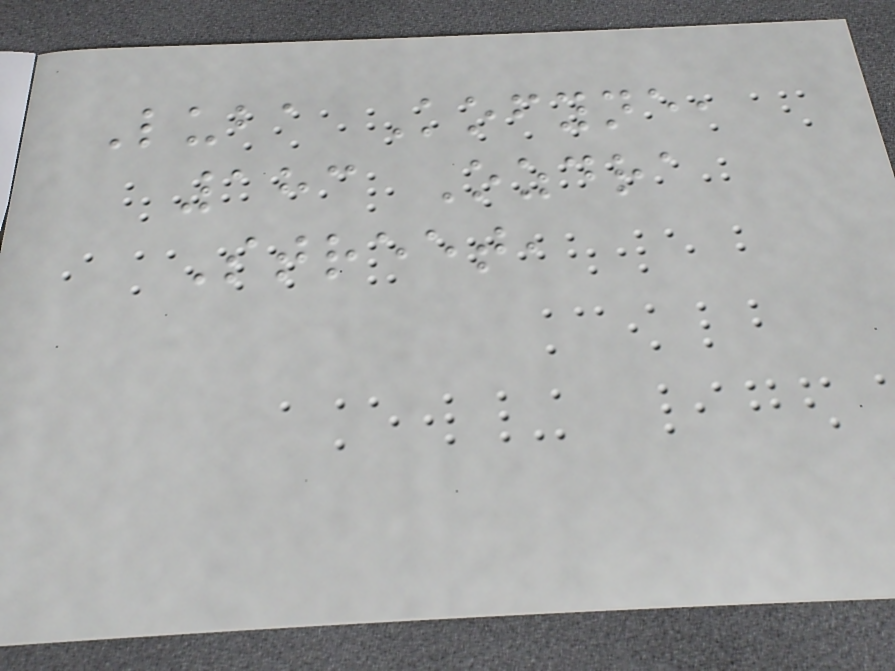Luba Kofyne,
183 Ozdra
Street,
